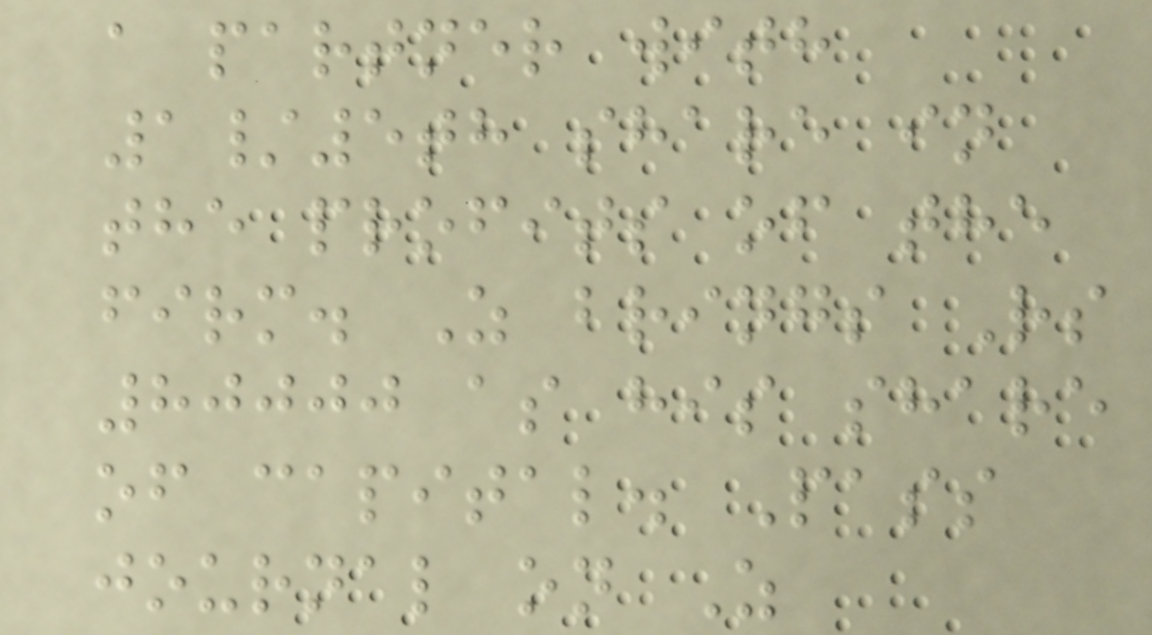a partner with
1/5th share in
the profits of the
firm. Z brings Rs
80000 as his share
of capital. Pass
journal on Z
